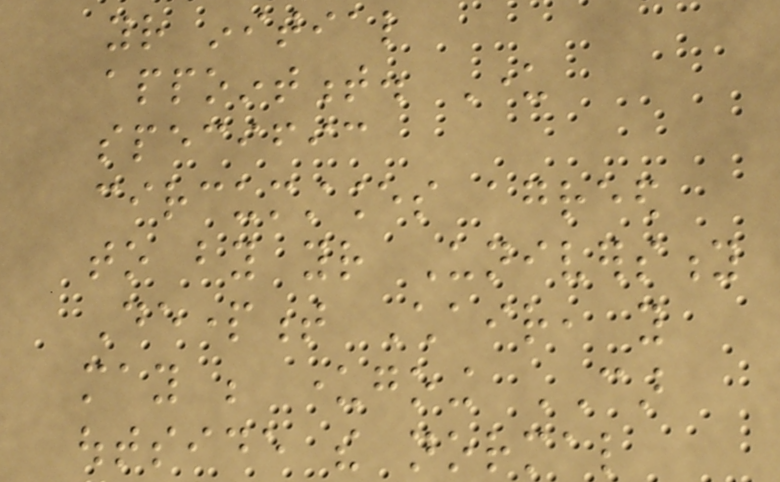your initial
appointment. Under
specific
circumstances agreed
to by your University
Department Chair, you
may be undergoing CAR
outside the normal
